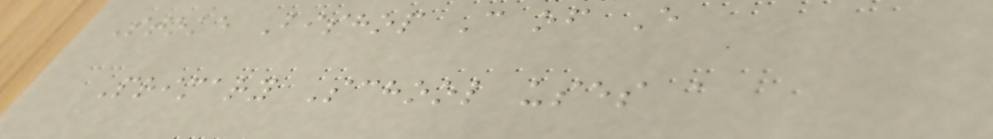Stoke Bishop C of E
Primary School uses a
